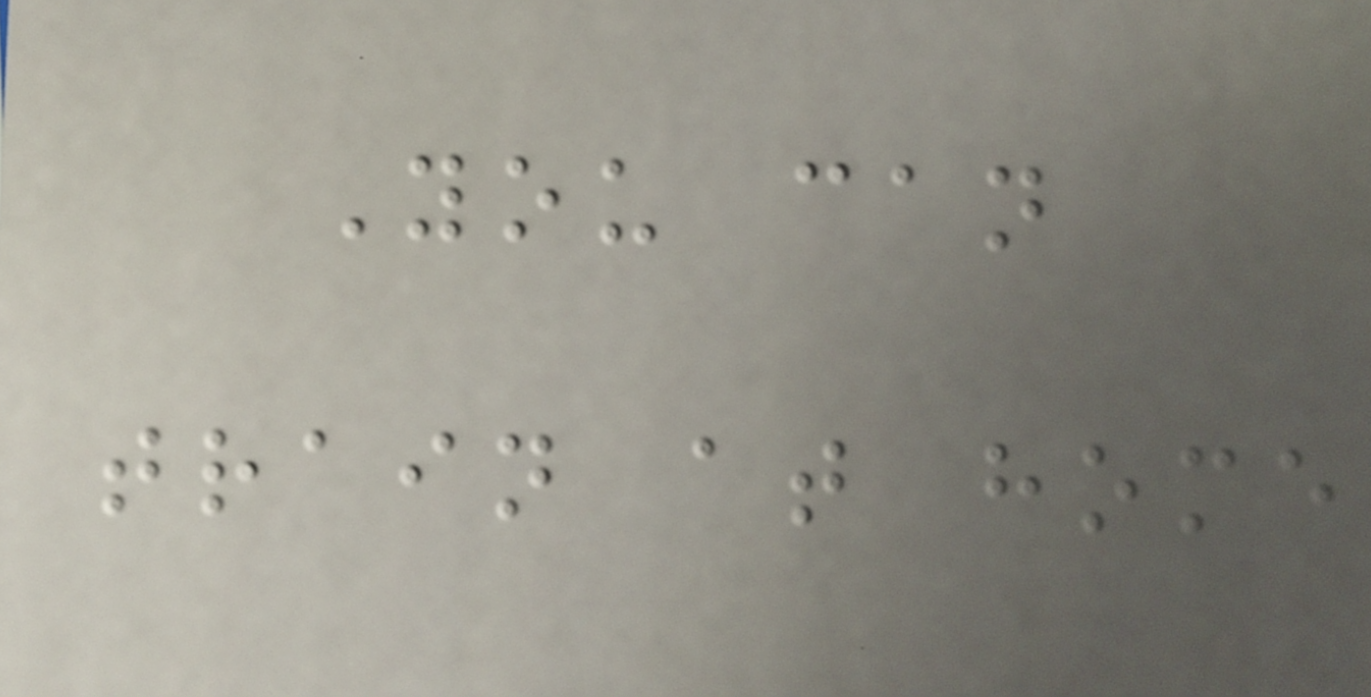You can
train at home
